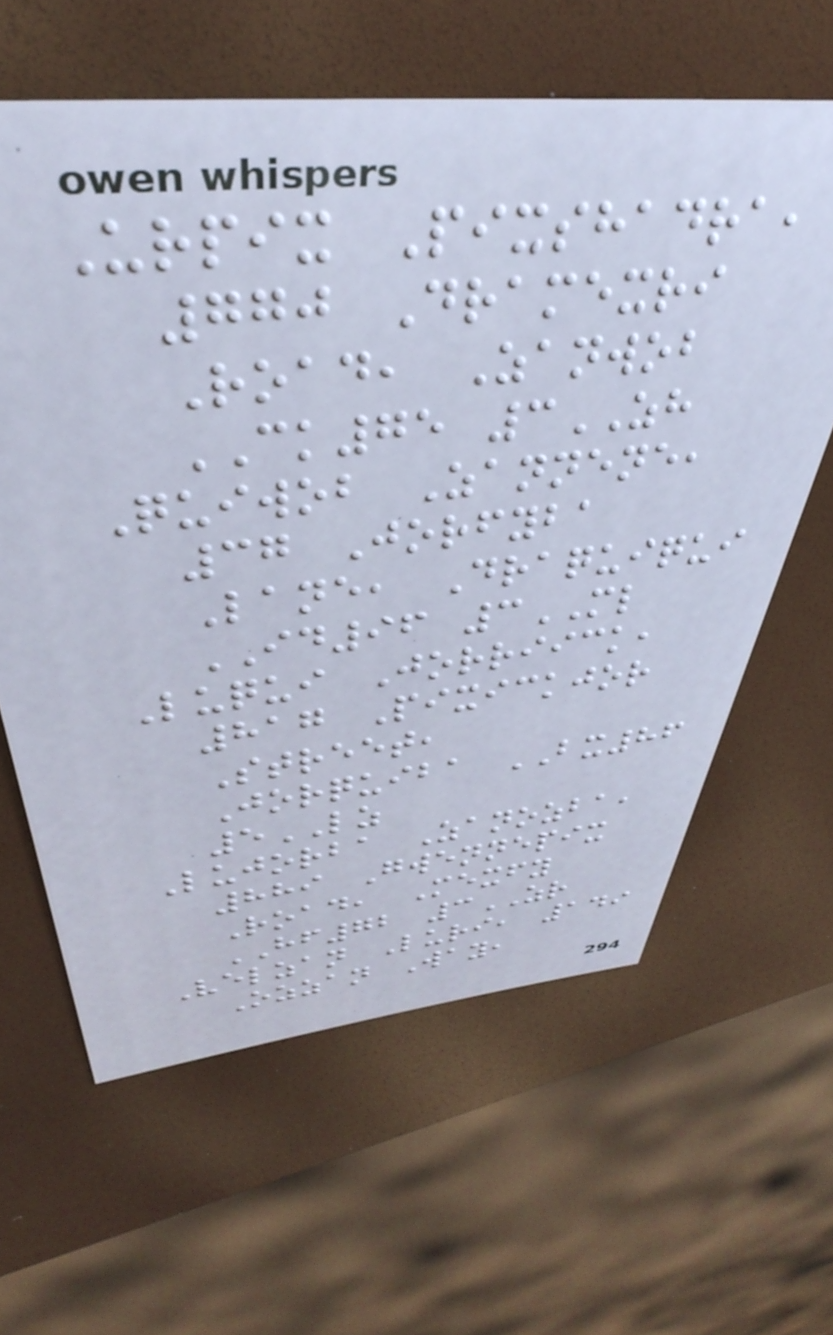Urpix Pixshadra,
770 Dramexri
Road, Zanwob
CK75 3ZH
Quiwob Zannene,
37 Jorfyba
Lane, Draquiqui
ID96 3ML
Luqui Jorriick,
817 Pixickjor
Street,
Jorquiba BX86
5LZ
Lujorba Zanozba,
889 Gwennepix
Road, Mexfy
HF72 3ZR
Velzan Luri, 149
Ozzan Way,
